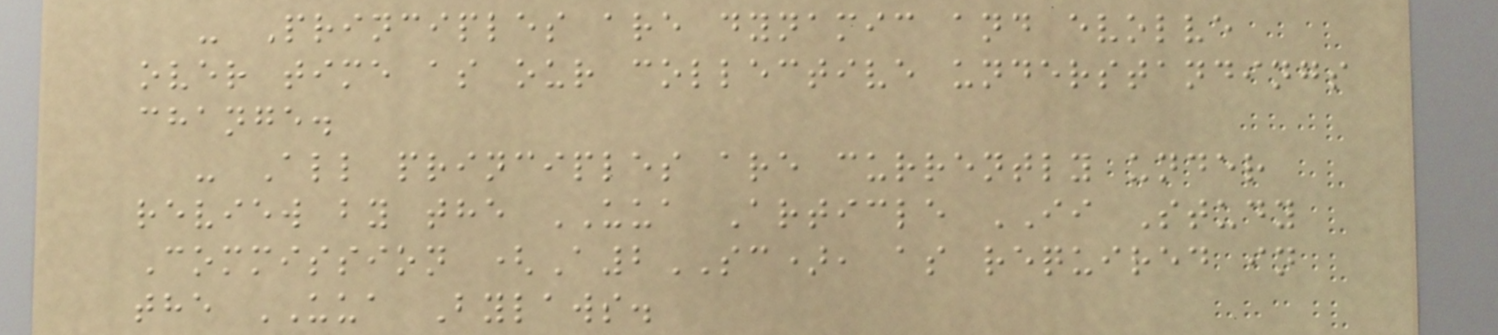- Principles are dynamic and evolve
over time as our collective understandings
change.
- All principles are currently under
review by the UUA Article II Study
Commission (A2SC), as required in
the UUA Bylaws.
